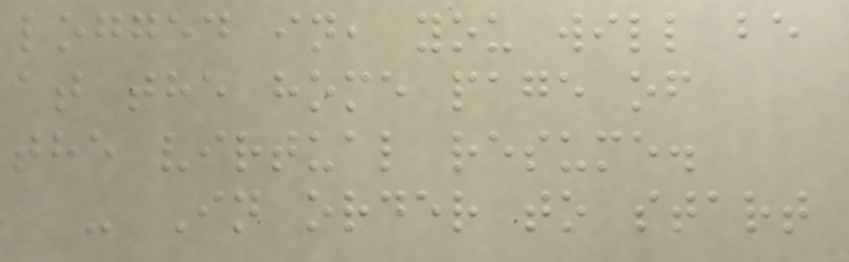logged in, you will be
at the home page of
the virtual resume.
- In order to start
